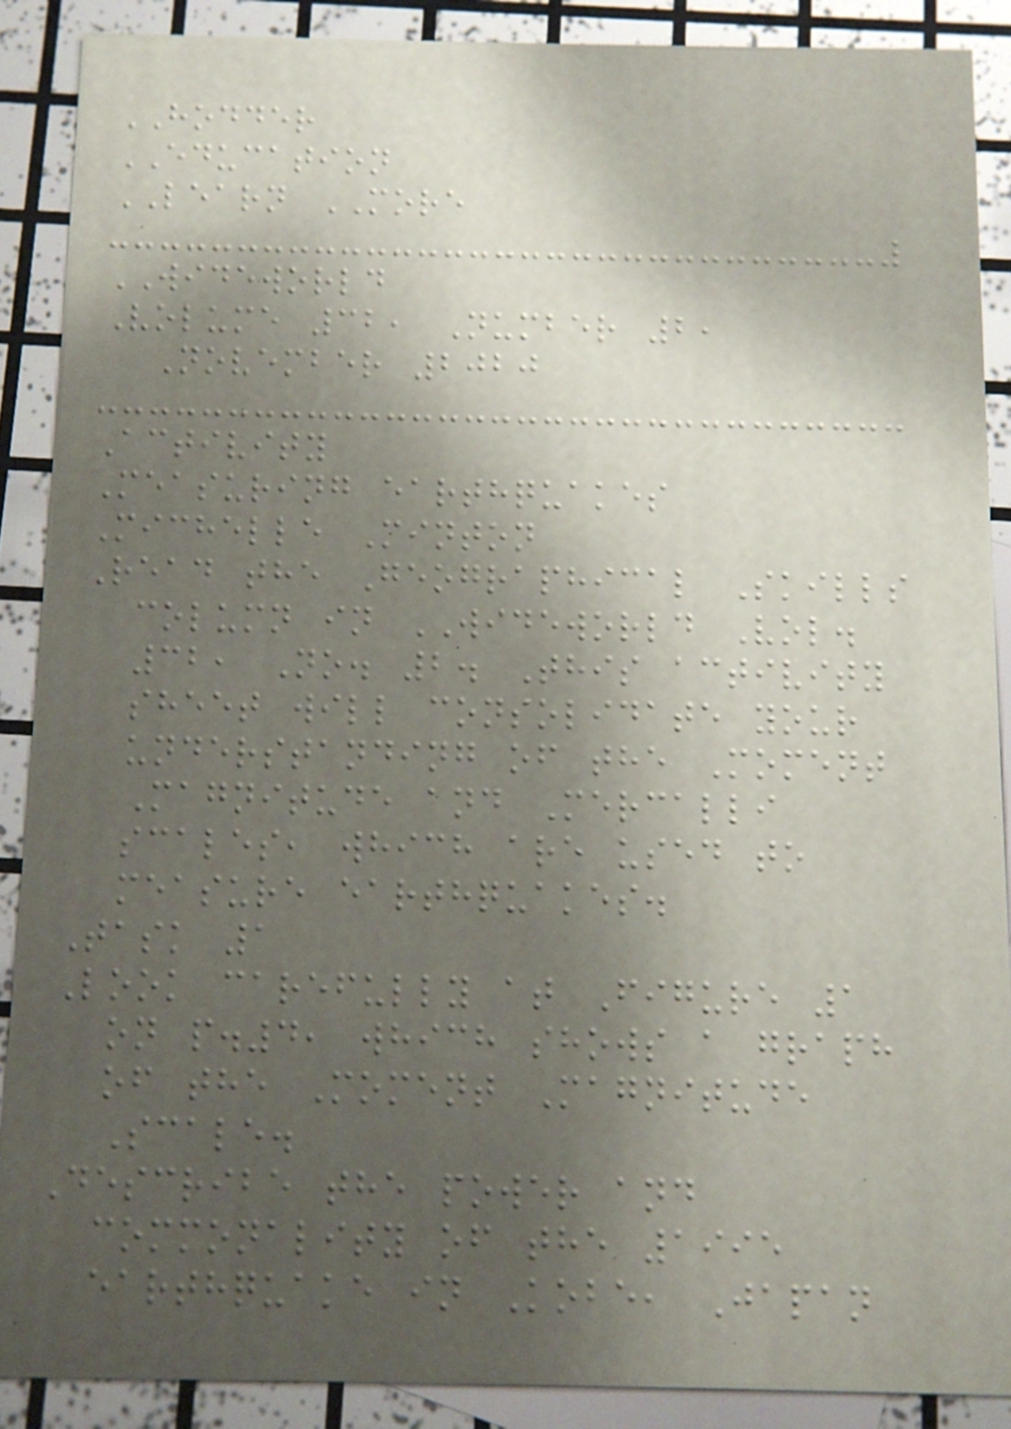HODDER
EDUCATION
LEARN MORE
WIDEWORLD
Volume 32, Number 2,
November 2020
Activity
Measuring earthquakes
Michelle Minton
Read the Geographical Skills
column in WIDEWORLD Vol.
32, No. 2. This activity
sheet will consolidate your
understanding of the Moment
Magnitude and Mercalli
scales, which are used to
measure earthquakes.
Task 1
Look carefully at Figure 1
on p.4, which shows a graph
of the Moment Magnitude
Scale.
Describe the power and
commonality of the 1995
earthquake in Kobe, Japan
